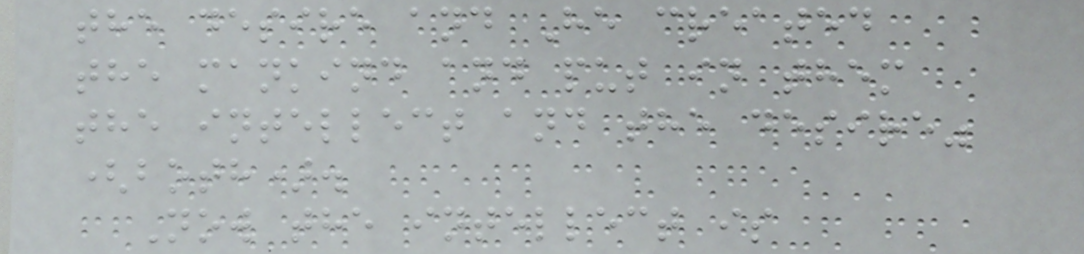the desire and He created
the mankind and put in them
the intellect and the desire"
(both).
Now the intellect is
